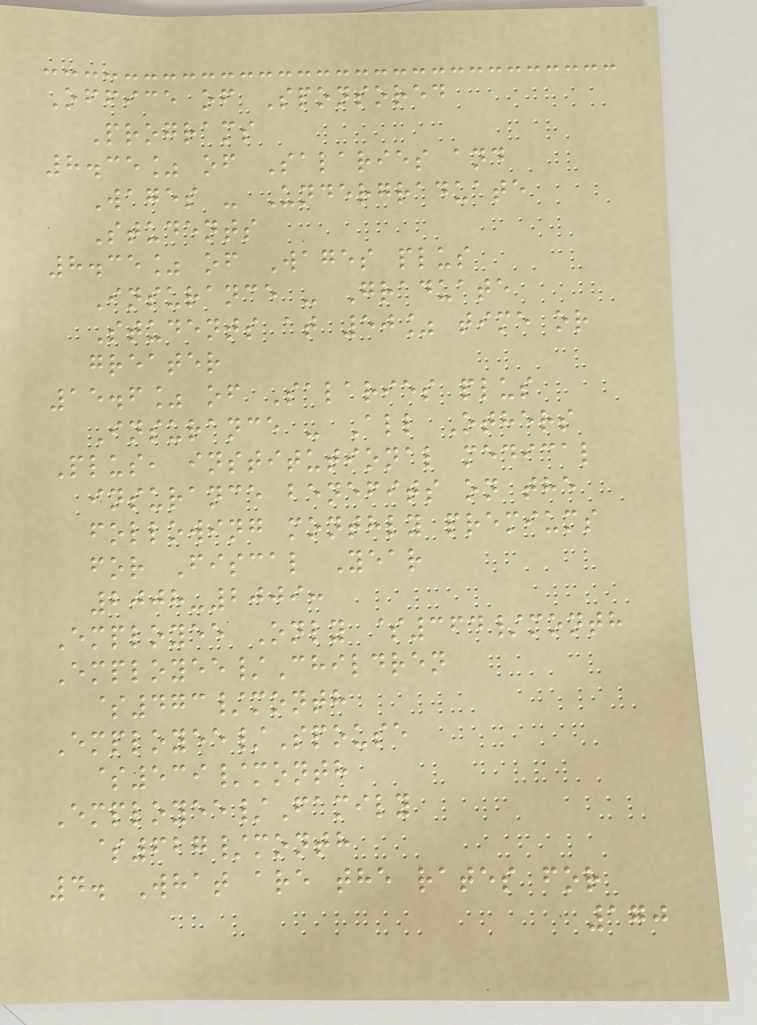Office of Sponsored
Programs
8.35% of Salaries and
Wages - Undergraduate
Students
8.35% of Wages plus
Insurance - Graduate
Students at 50% time or
greater
15.6% of Salaries plus
Insurance - All Others
Plus, institutional medical
insurance benefits on the
following monthly premiums
for Fiscal Year
2008-2009:
Employee Only $364/month
Employee/Children
$473/month
Employee/Spouse
$539/month
Employee/Family
$627/month
4. What are the rates for
170
